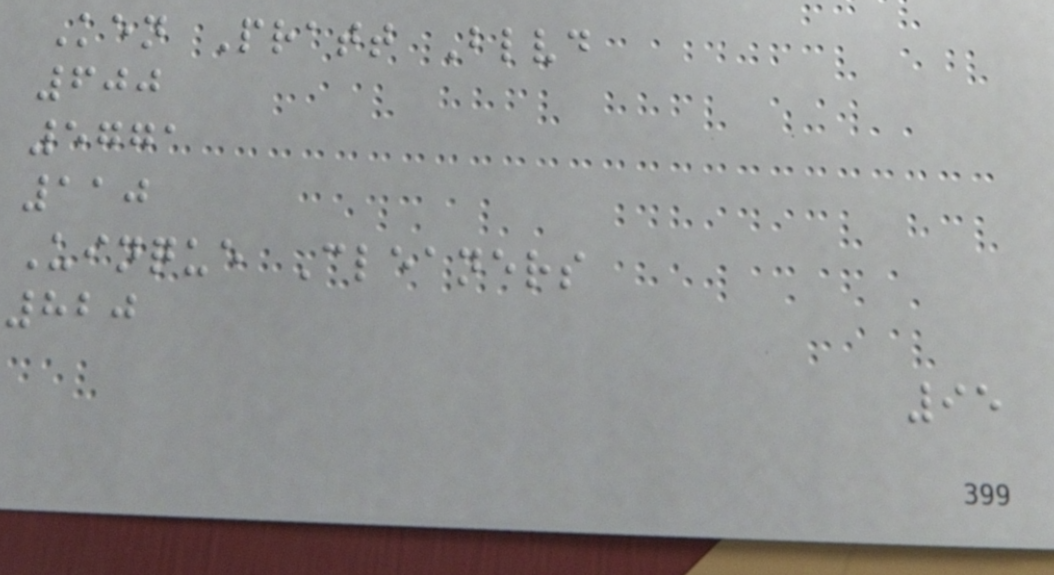Ken Pratt Blvd
600
5771
110
Uinque Cleaners
820
95
